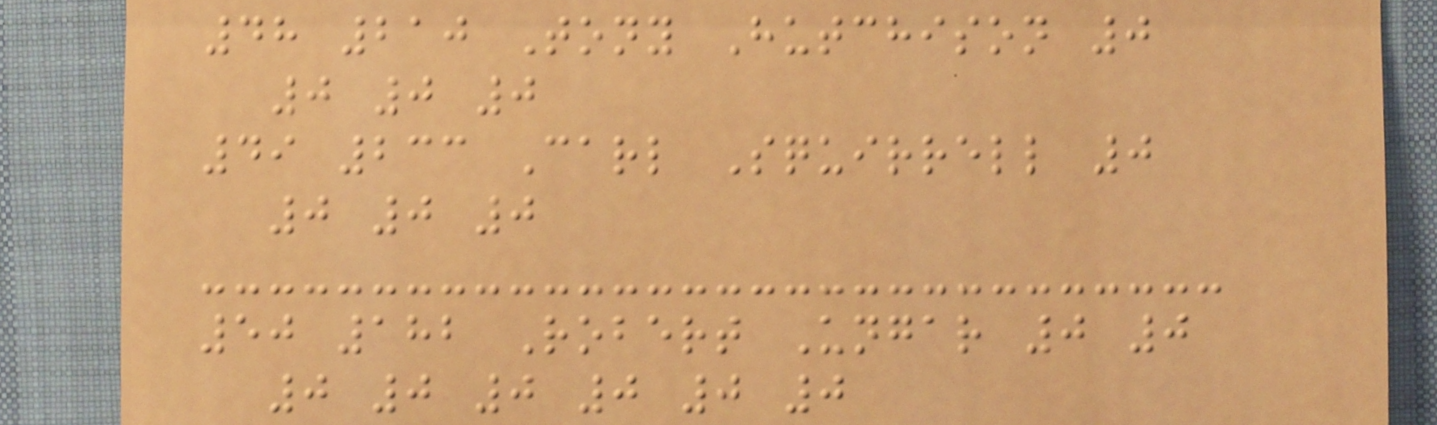48 210 Tony Hutchison 0
0 0 0
49 233 Carl Squirrell 0
0 0 0
50 182 Robert Ungar 0 0
0 0 0 0 0 0
